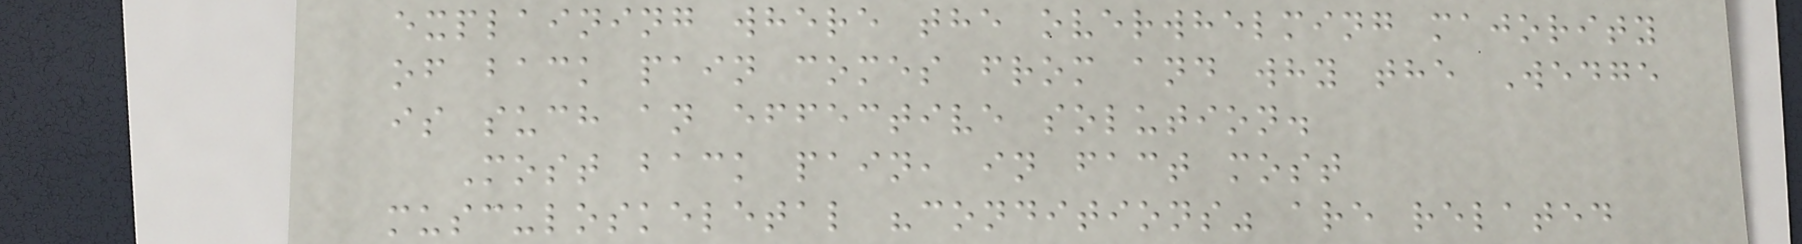explaining where the overwhelming majority
of back pain comes from and why the Wedge
is such an effective solution.
Most back pain, in fact most
musculoskeletal "conditions" are related
